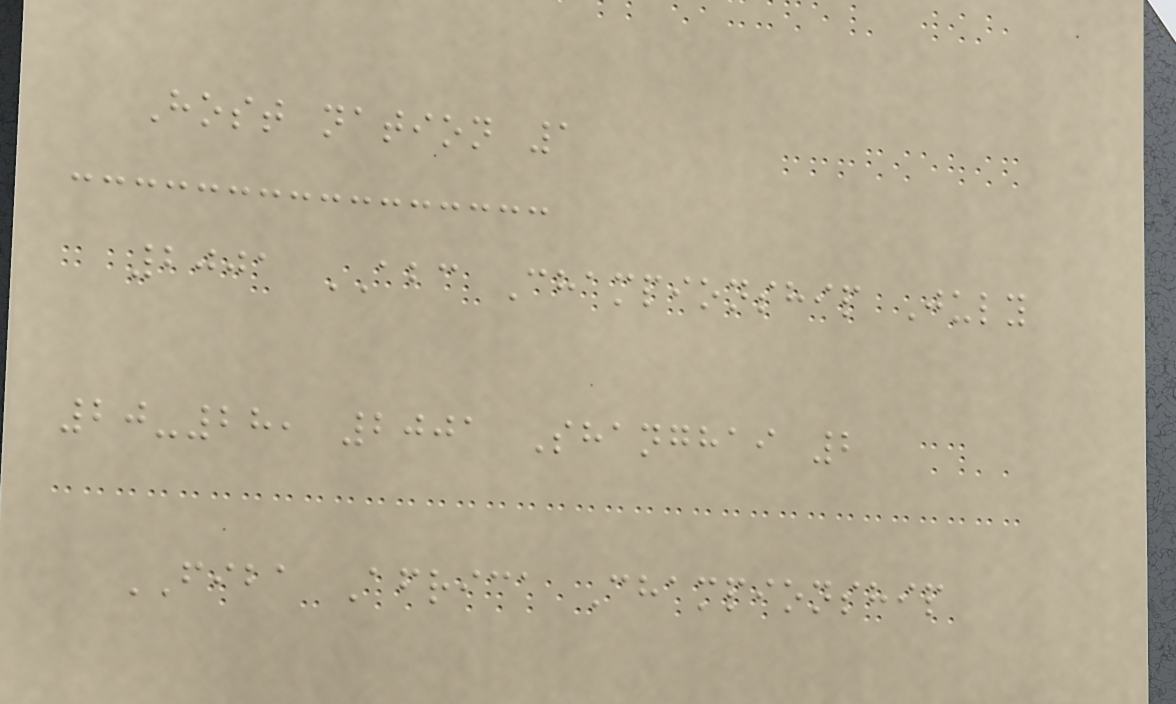Host nation 1
2001 ABC Championship July
20-28, 2001 Shanghai 2
FIBA Africa Championship
